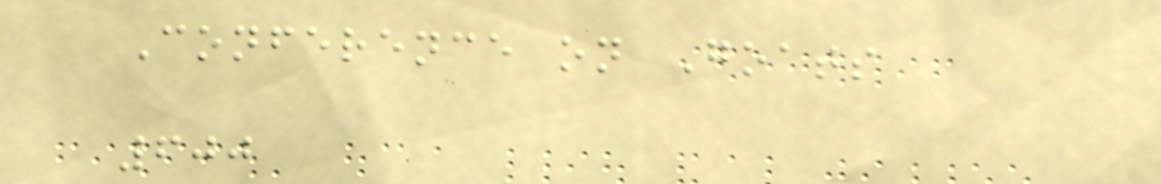Conference on Goats
600
